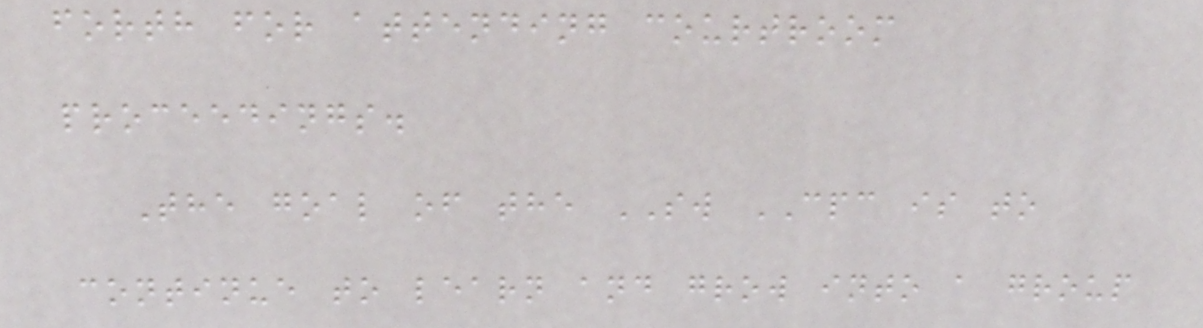forth for attending courtroom
proceedings.
The goal of the SW CPC is to
continue to learn and grow into a group
